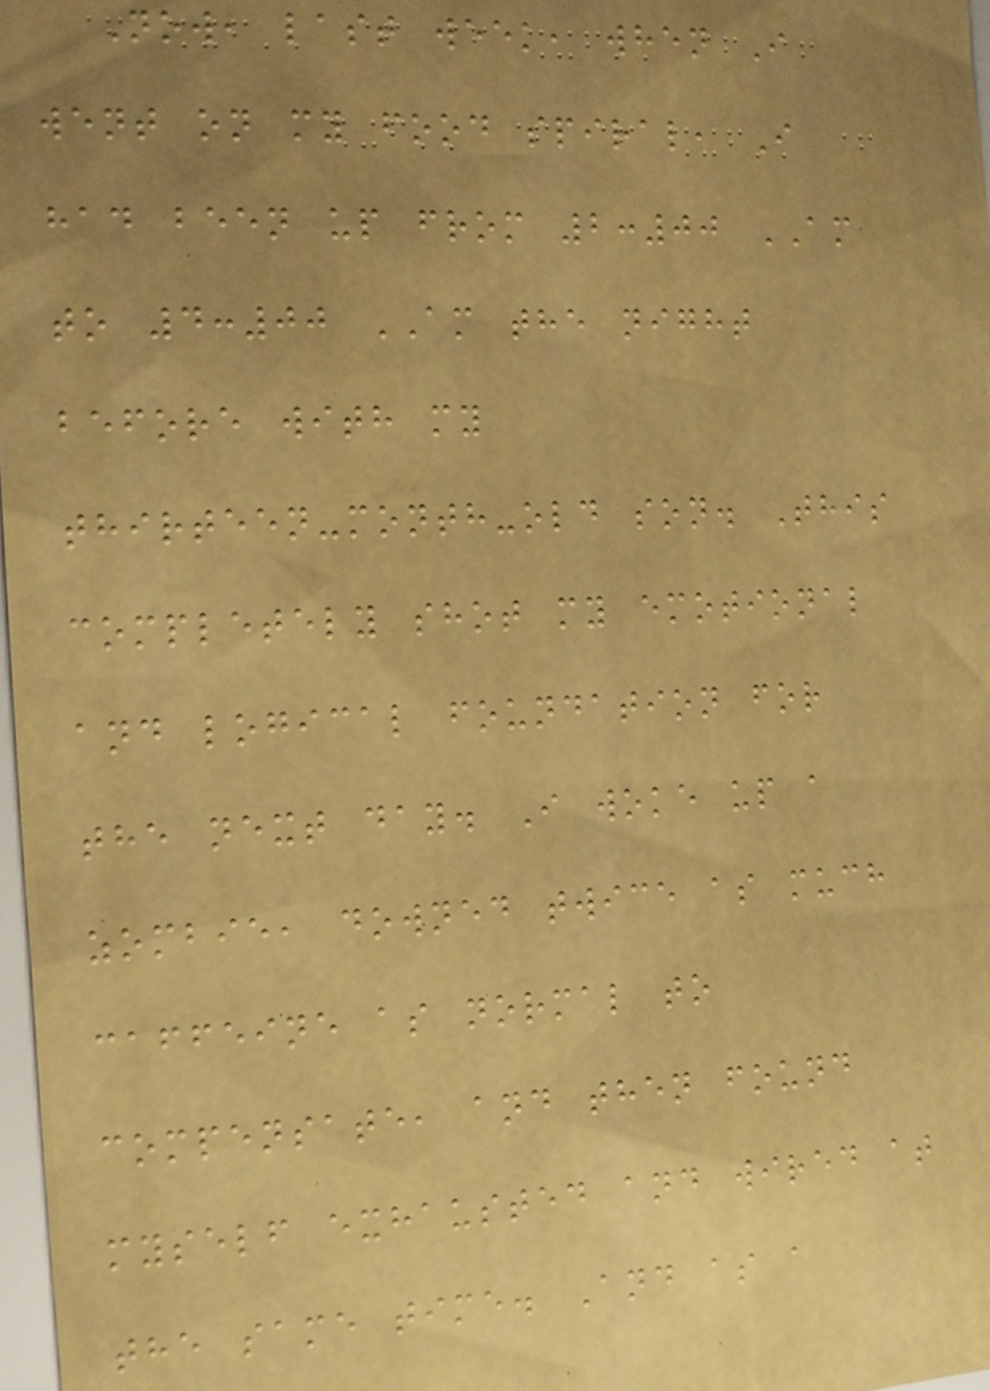Now, last week, when I
went on my food spiral, I
had been up from 2:00 AM
to 4:00 AM the night
before with my
thirteen-month-old son. This
completely shot my emotional
and logical foundation for
the next day. I woke up a
zombie, downed twice as much
caffeine as normal to
compensate, and then found
myself exhausted and wired at
the same time. And as a
